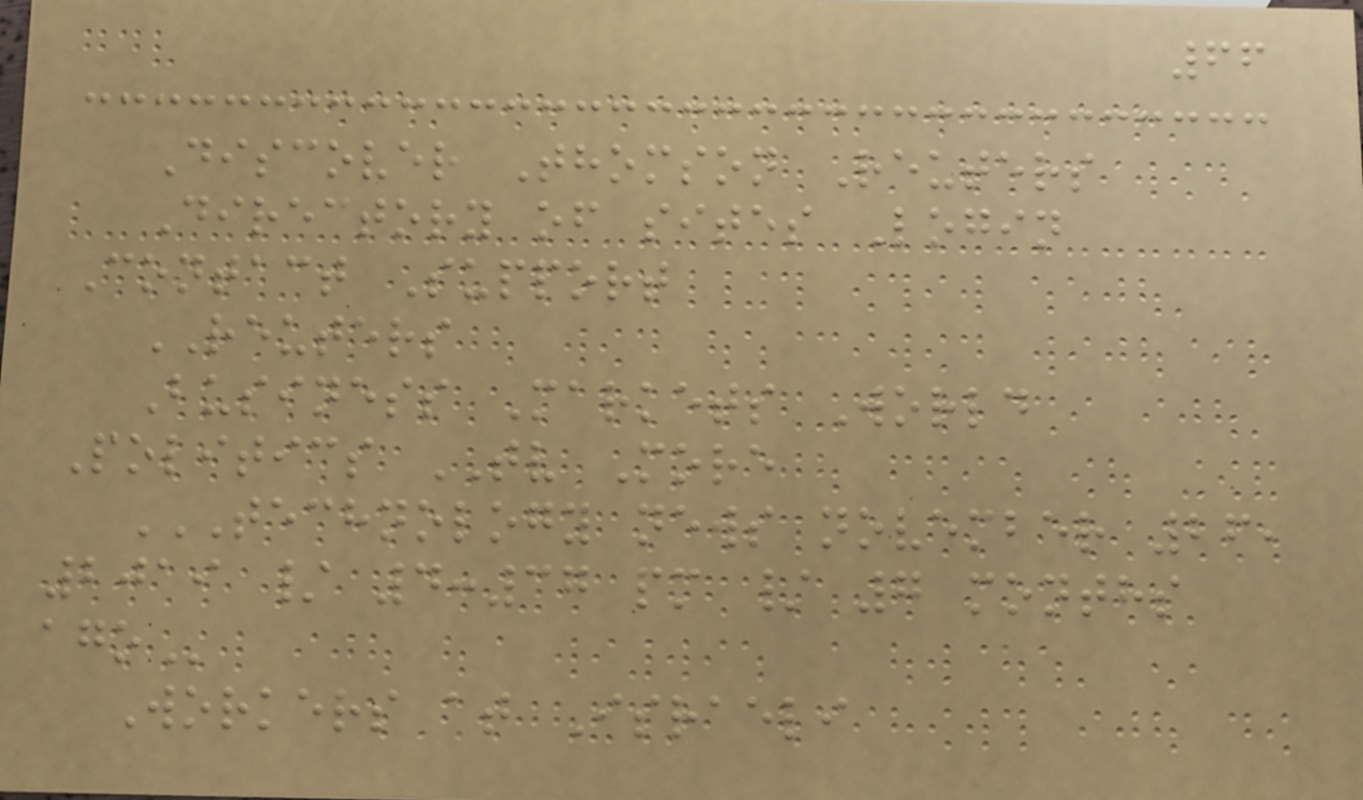66
Discover Thomson Reuters
Directory of sites Login
Contact Support
REUTERS
Business Markets World
Politics TV More
TECHNOLOGY NEWS NOVEMBER 26,
2019 / 4:37 PM / 7 MONTHS
AGO
Workers at Israeli
